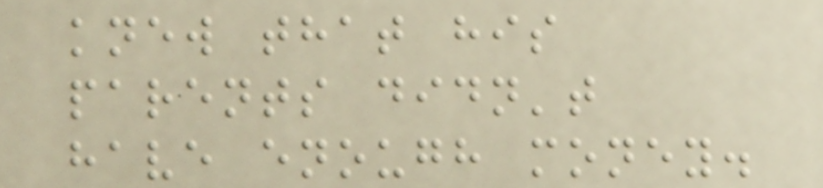knew that his
parents didn't
have enough money.
